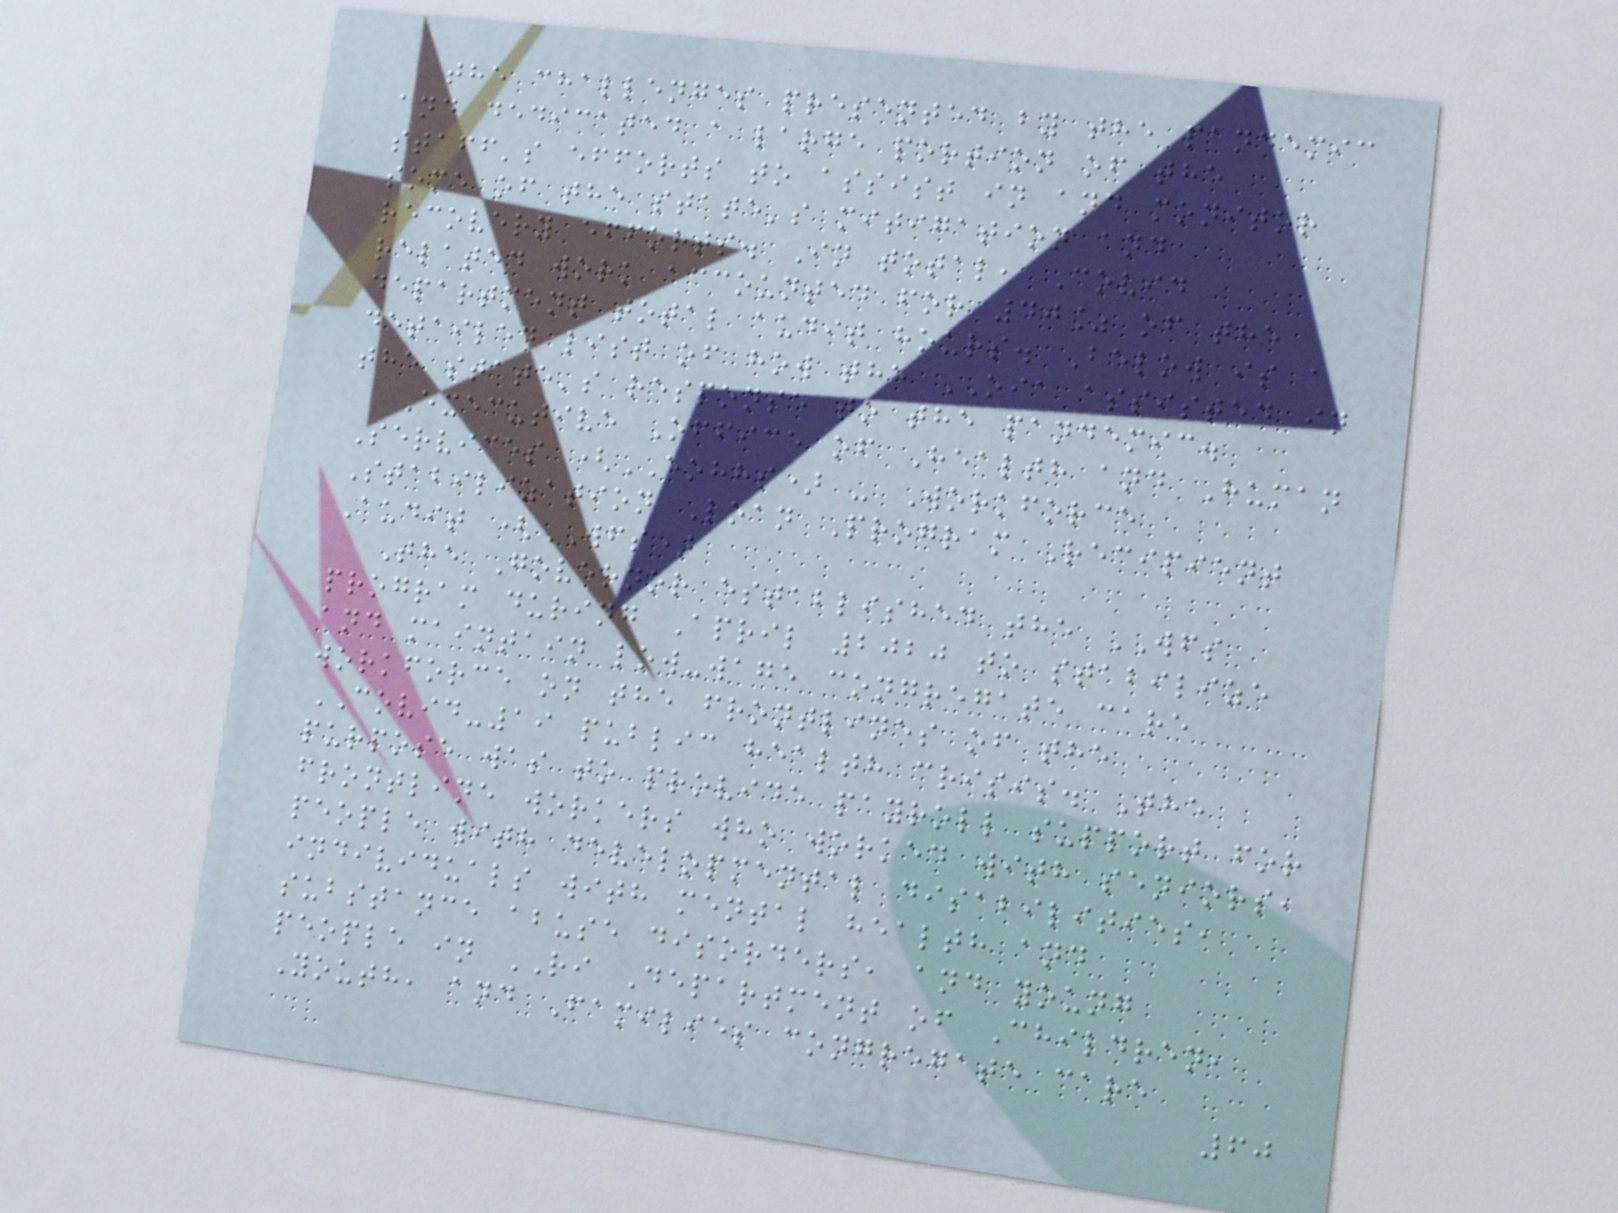the challenges presented by the pandemic
and dedicated a large portion of the
staff's efforts to assist in and monitor
some of the state's mitigation and
recovery efforts. In total, Covid
related work accounted for 40% of the
department total audit hours. Below is a
detailed list of how the OIA assisted in
the state's response to the pandemic.
Executive Office of Health and Human
Services (EOHHS) - Workforce
Stabilization Loan Program Recipient
Audit (WFS)
The Governor established the WFS
program during April 2020 to stabilize
and maintain low-wage congregate care
workforce on the frontlines of the
COVID-19 public health crisis. The
purpose was to provide payroll support for
frontline workers who worked with seniors,
people with developmental disabilities,
individuals with mental health and
substance abuse disorders, and young
people in RI Department of Children,
Youth, and Families congregate care
60
